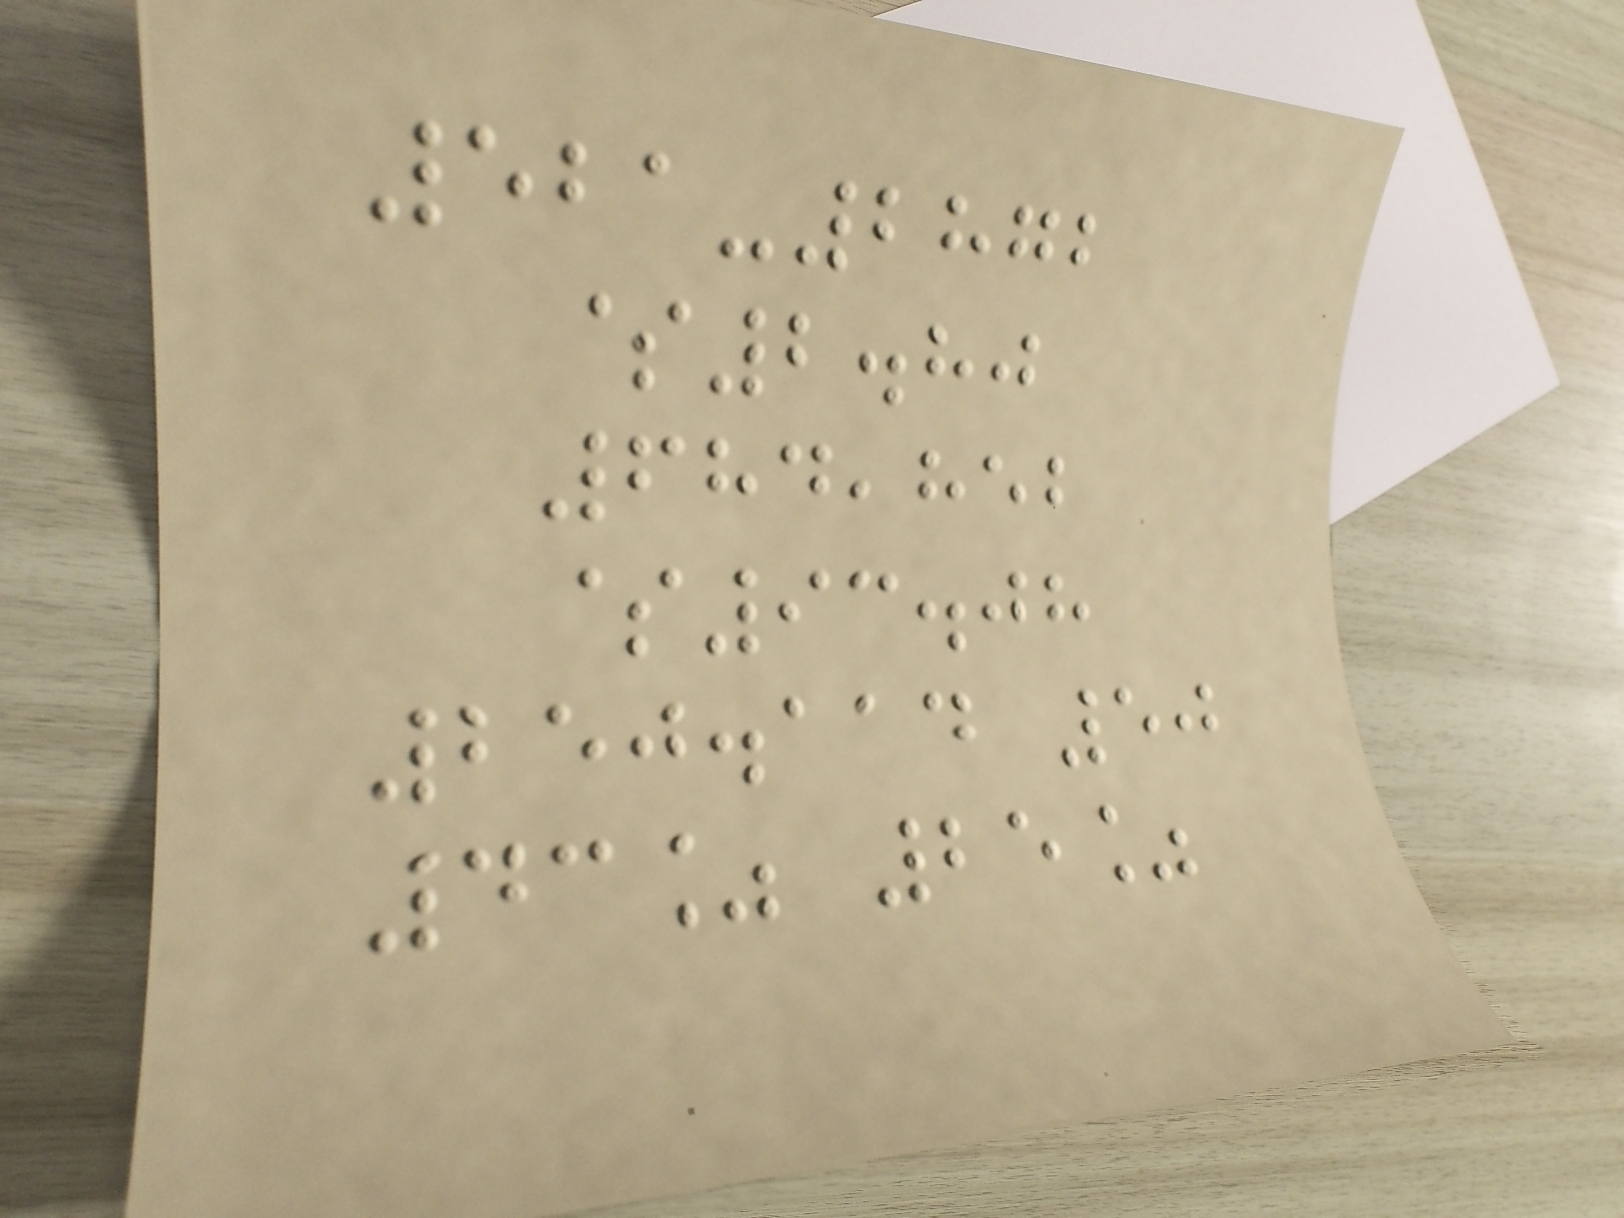521-2872
$2.80
684,852
$93.08
250.114 50
43% 25%
